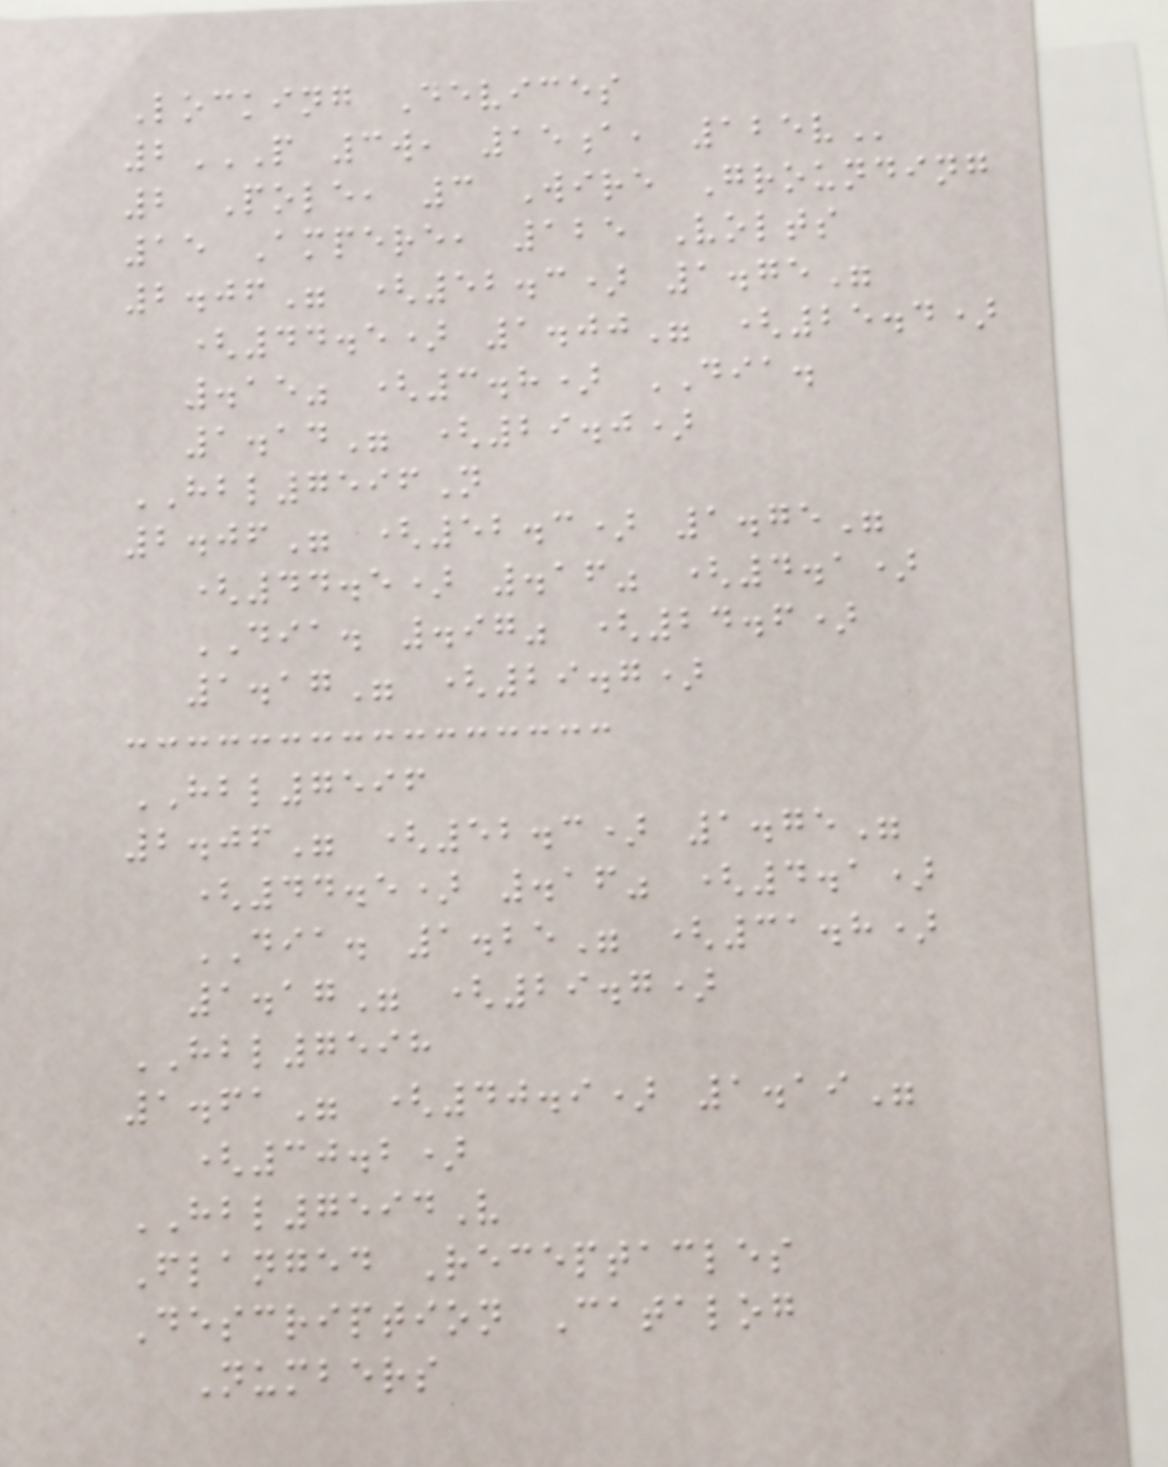Locking Devices
2P 3W, 15A, 125V
2 Pole, 3 Wire Grounding
15 Ampere, 125 Volts
2.06" (52.3) 1.75"
(44.5) 1.00" (25.4)
.15" (3.8) DIA.
1.14" (29.0)
HBL7596N
2.06" (52.3) 1.75"
(44.5) .16" (4.1)
DIA. .97" (24.6)
1.17" (29.7)
HBL7596
2.06" (52.3) 1.75"
(44.5) .16" (4.1)
DIA. 1.25" (31.8)
1.17" (29.7)
HBL7598
1.61" (40.9) 1.19"
(30.2)
HBL7594V
Flanged Receptacles
Description Catalog
Numbers
